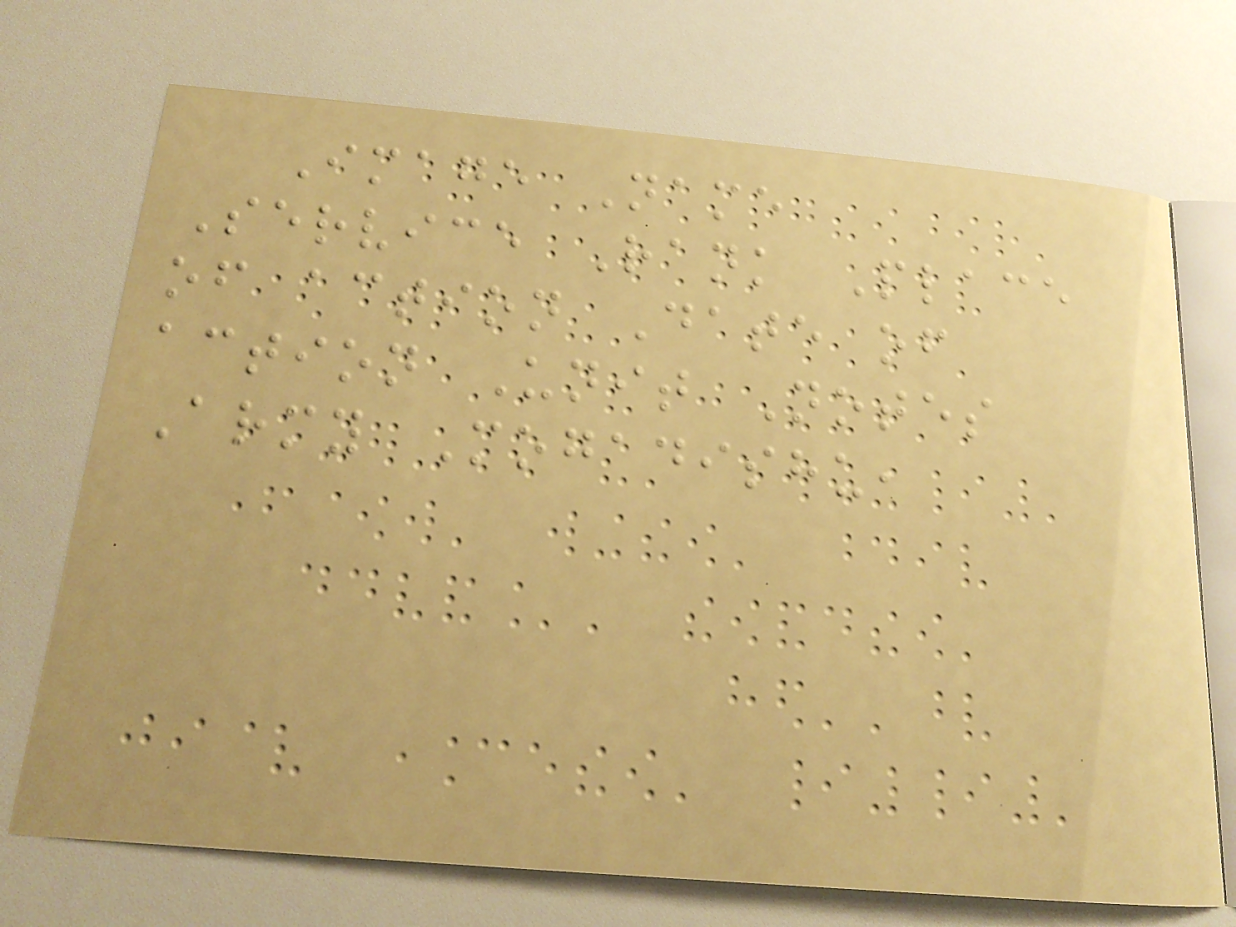Image Name
Service Rank Place
of action Date of
action Unit Notes
Army Mogadishu,
